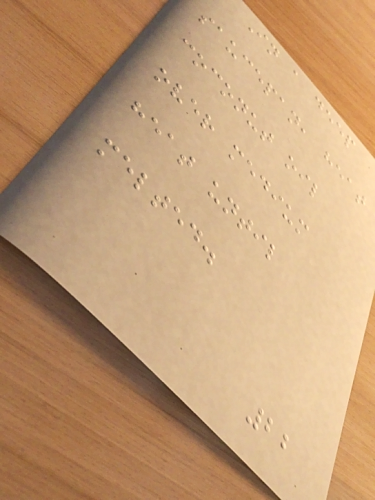In a deep
saucepan, heat
coconut oil
over medium
heat until
melted.
22
